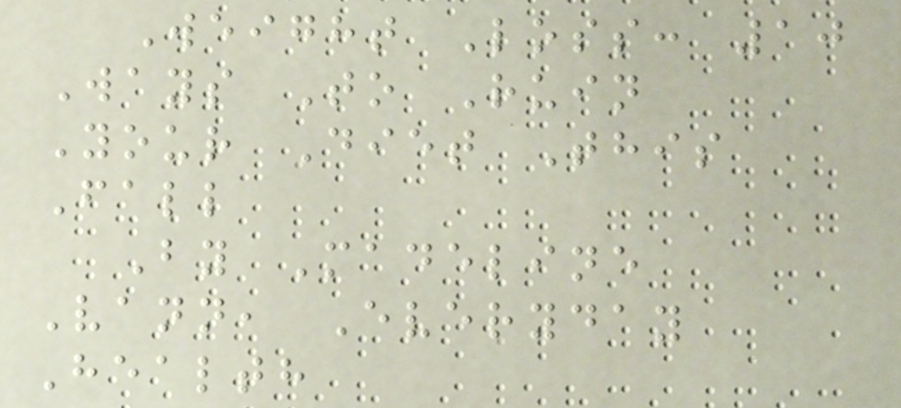Weight Loss: 10
Ways To Ruin
Your Diet This
Fall
By Madeline
Vann, Everyday
Health
